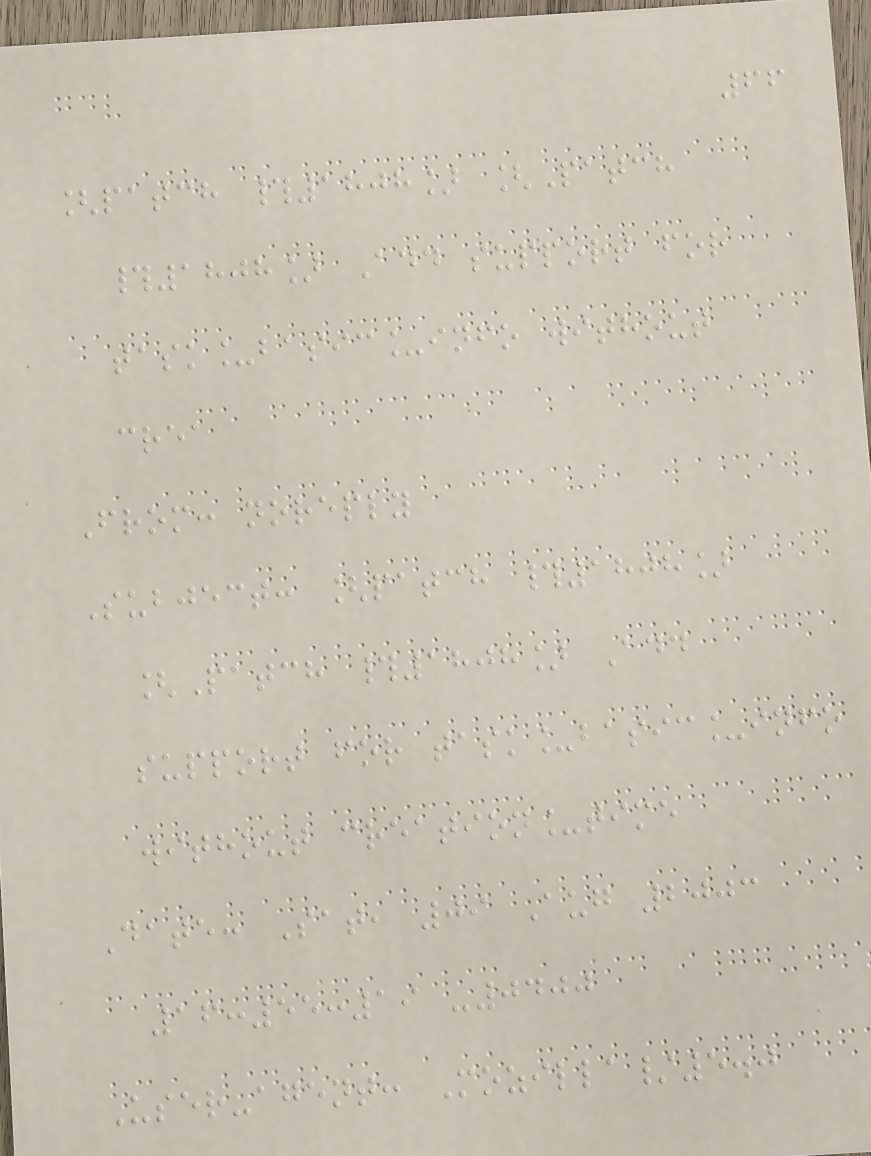66
[patch #1808] [Patch
#1808] Add support for
task_basic_info without
crea
From: noreply
Subject: [patch #1808]
[Patch #1808] Add
support for task_basic_info
without creation_time
Date: Sat, 09 Aug 2003
16:55:19 -0400
User-agent: Mozilla/5.0
